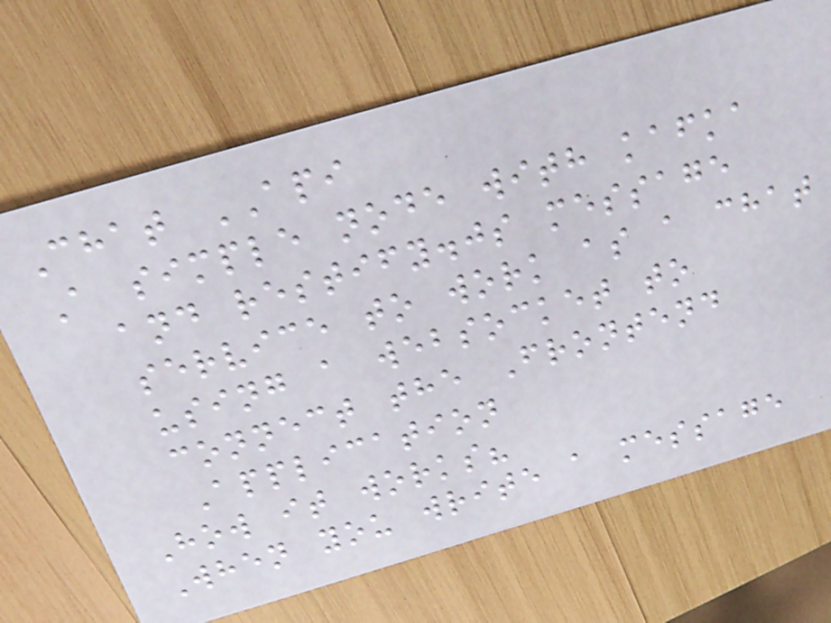Chat API
A simple node with kafka
and restify.js message
service to work as a chat
using a websocket to
connect the Frontend
Application
How it works?
When you write a message
